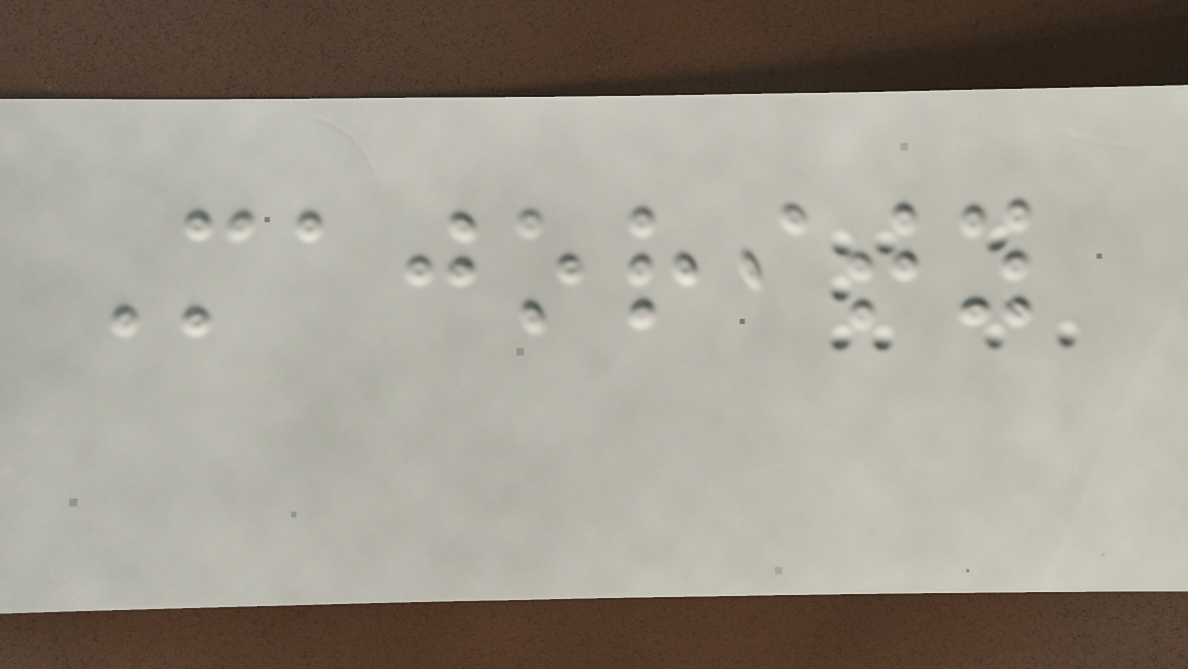Majority
